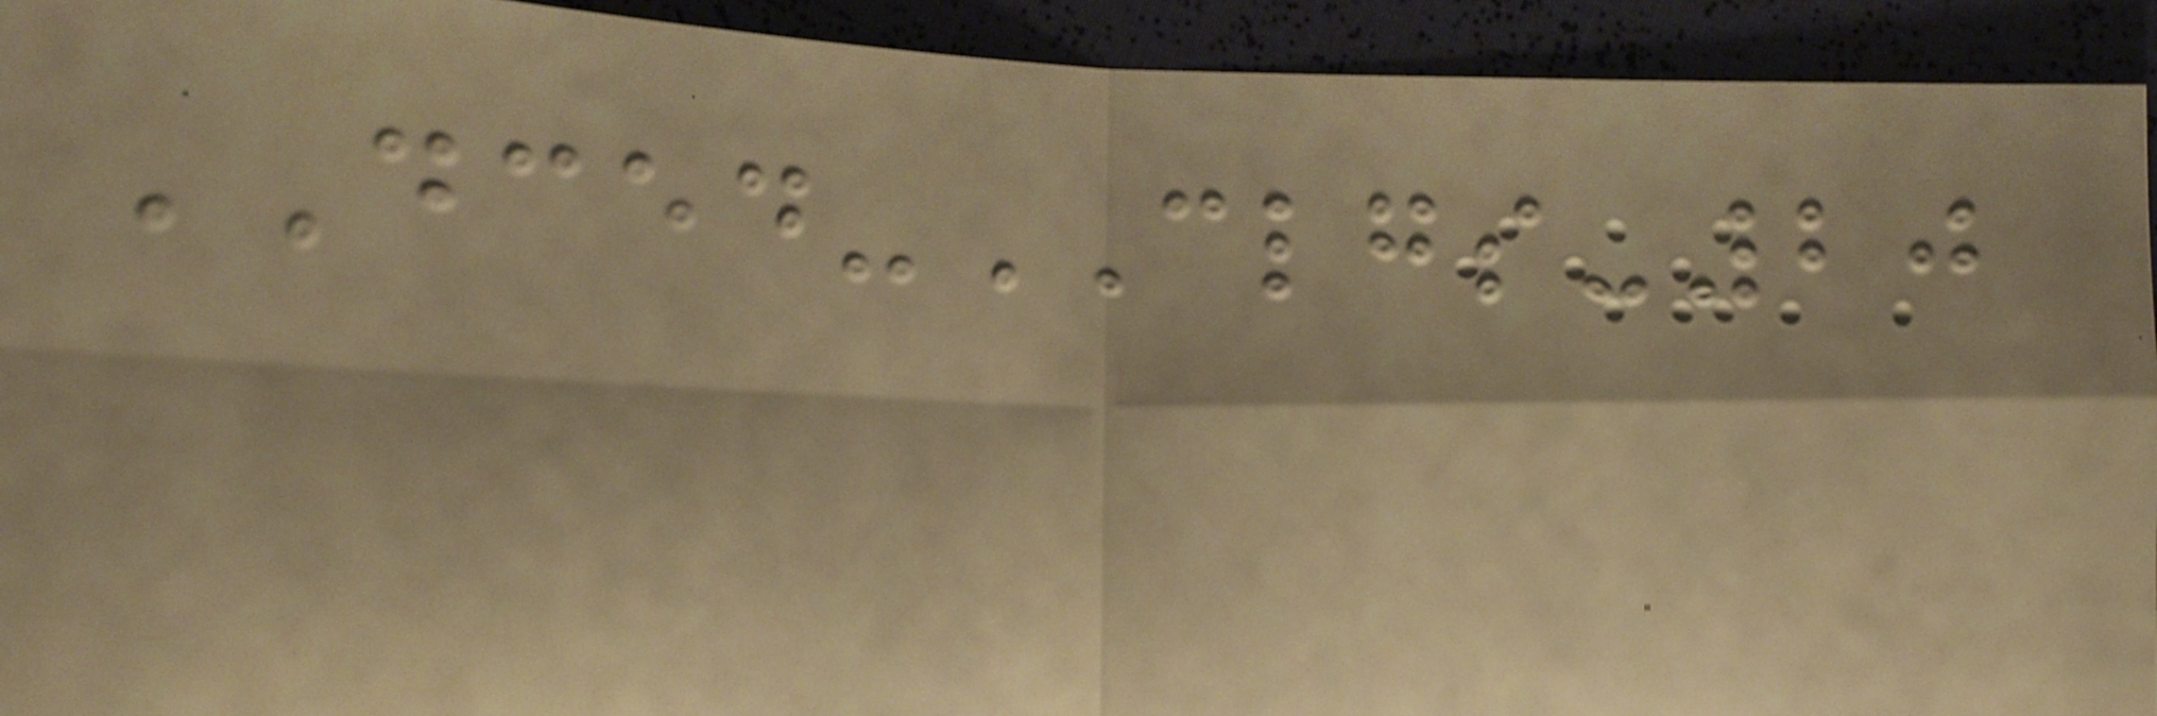DCED-CLGS-20
